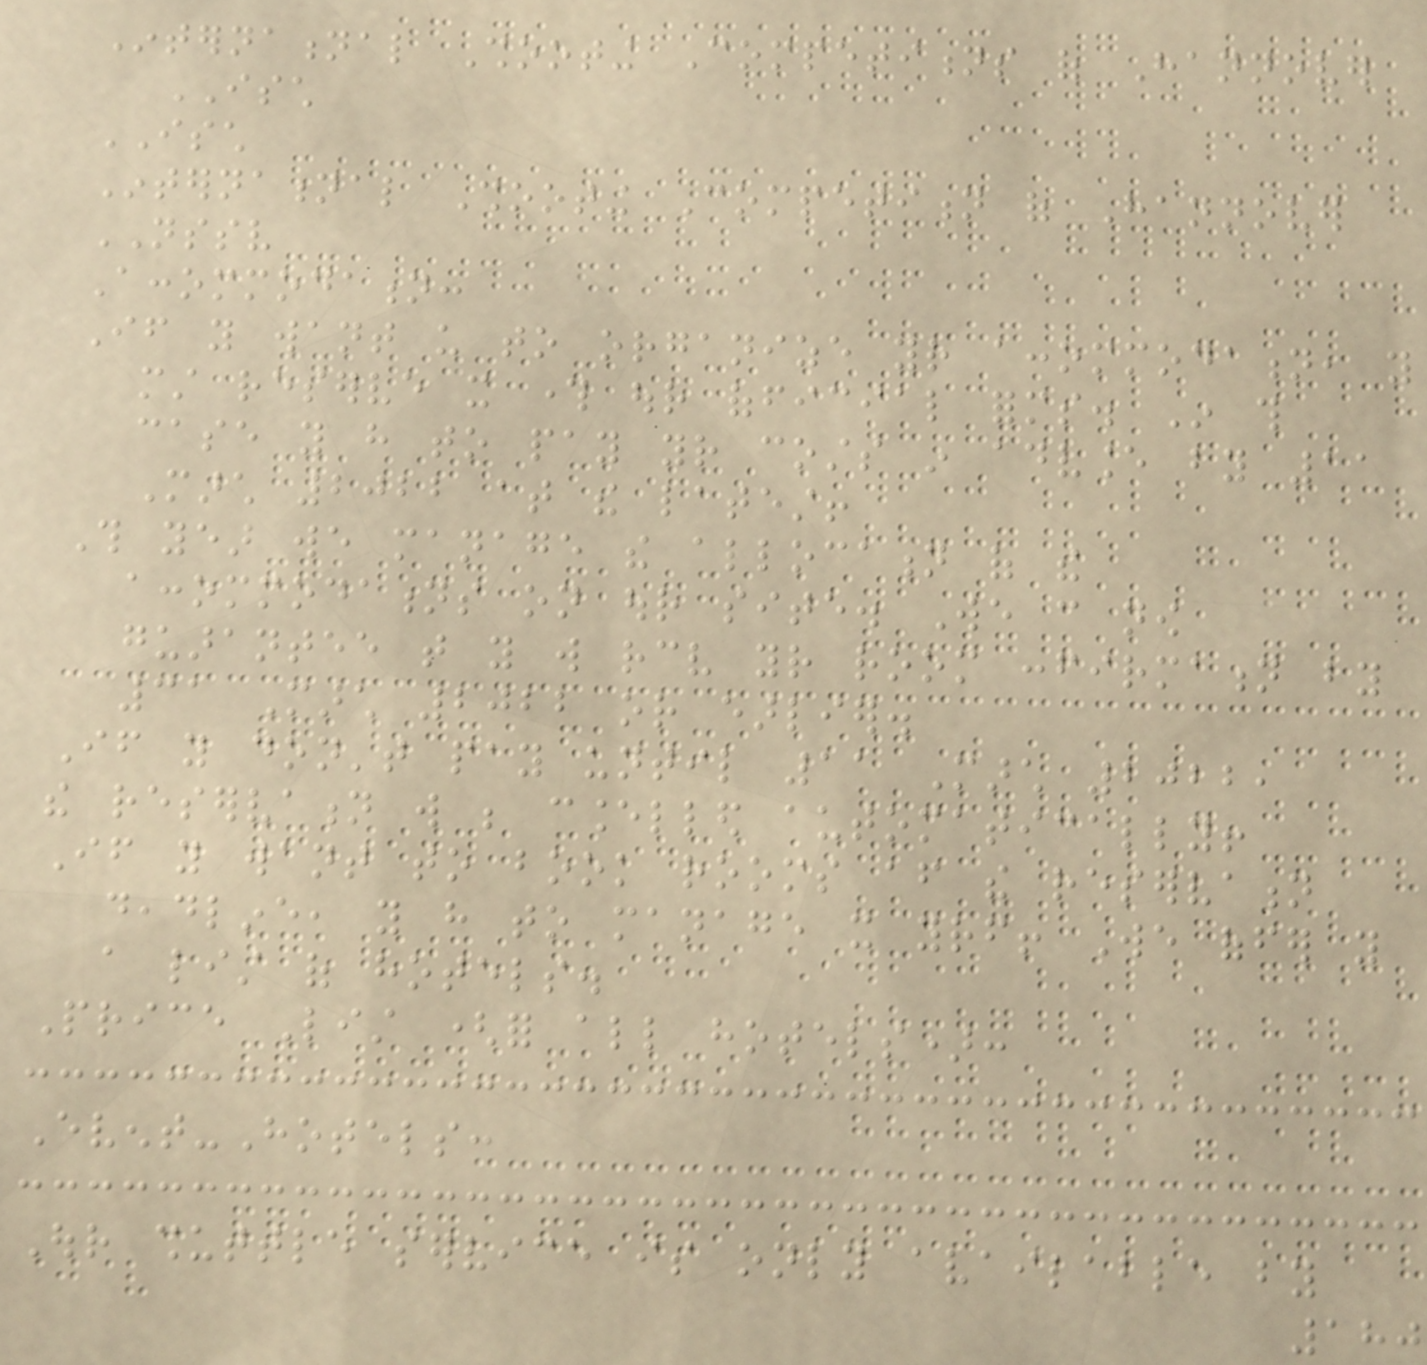International Shooting Competitions of Hannover
ISCH
ISCH
International Shooting Competition of Hannover
NSSV
Accommodation:
If you want us to organize your accommodation, you
must reserve it through our official forms. In this
case you have to pay your costs in advance by 11
March 2022 at the latest!
This year we manage the allocation of the
accommodations on our site. We can now
guarantee that you will receive your room confirmation by
31 March 2022 or earlier.
If you don't pay until 11 March 2022,
the reservation will be cancelled automatically!
If you want to book rooms after the reservation
deadline, you have to manage it yourself! We offer you
a list of hotels.
Price List (for all hotels):
Event-Hotels:
Our shuttle service is only available by
180
